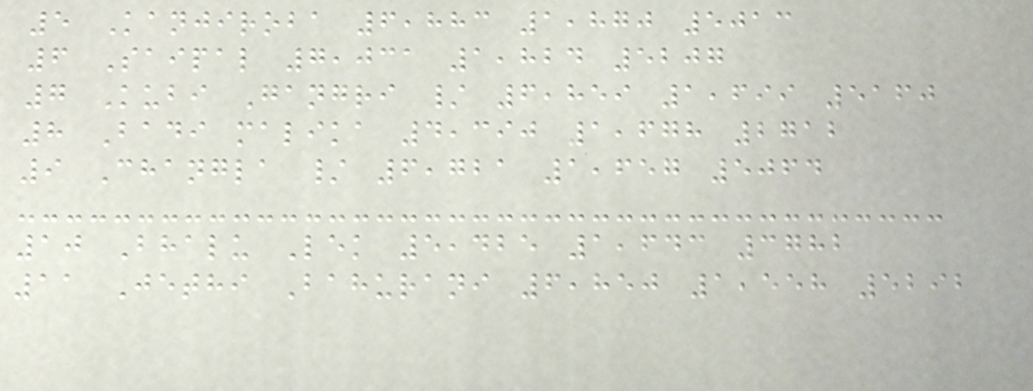5 Kanjiroba 6,883 1,870 5013
6 Saipal 7,031 1,824 5207
7 Kubi Gangri / 6,859 1,699 5160
8 Badi malika 4,390 1,678 2712
9 Changla / 6,721 1,657 5064
10 Bhalu Lek 5,425 1,643 3782
11 Jethi Bahurani 6,850 1,558 5292
